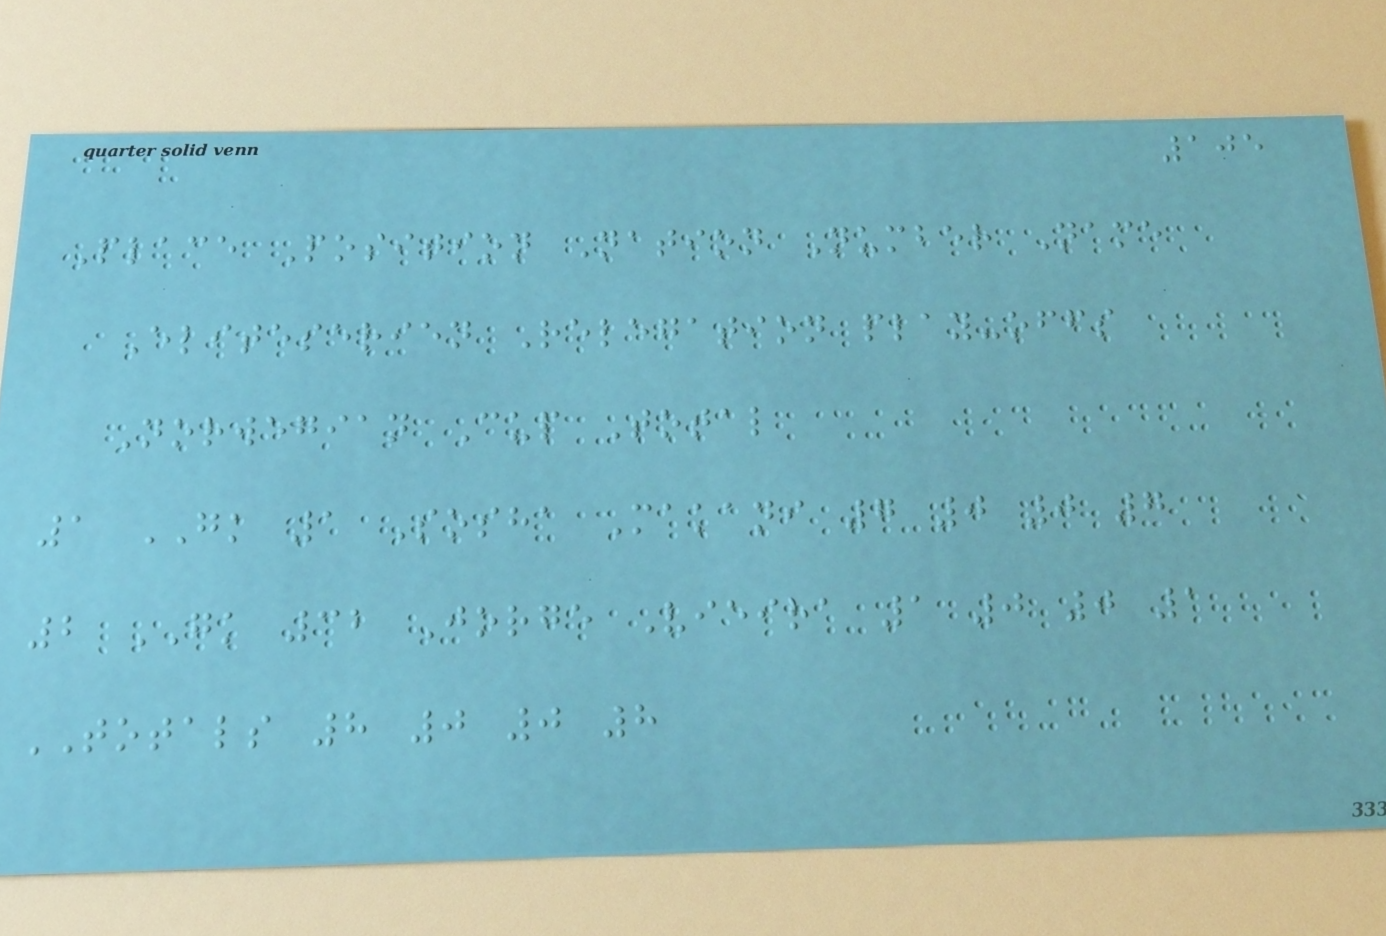105
Place Position Nation Number Name
Eliteserien Relegation play-offs
Norwegian Cup Total
1 GK 1 Sosha Makani 7 0 0 7
2 GK 32 Jorge Vieira 1 0 0 1
TOTALS 8 0 0 8
